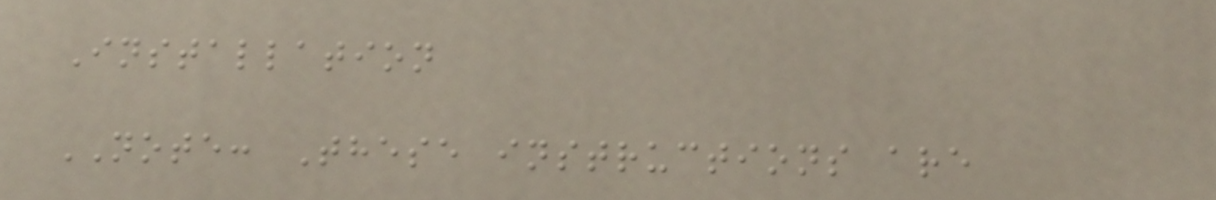Installation
NOTE: These instructions are
